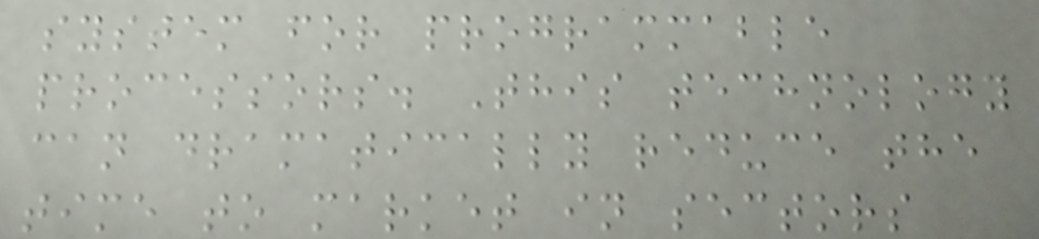system for programmable
processors. This technology
can dramatically reduce the
time to market in sectors
